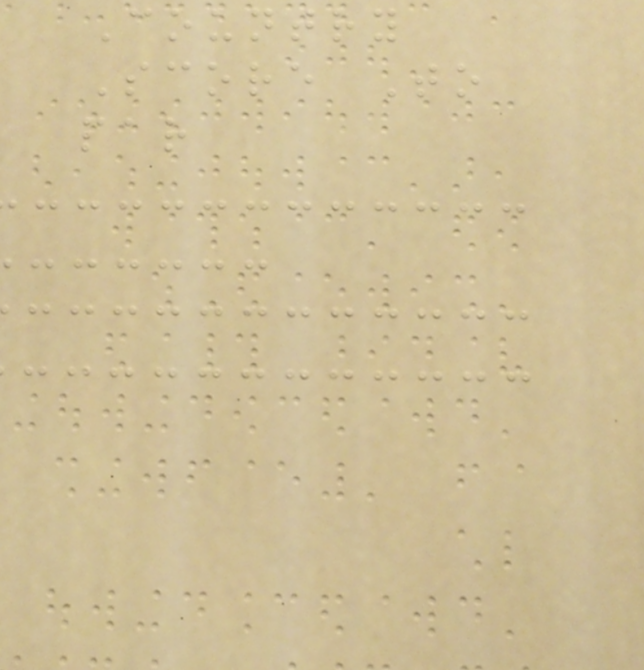Country
Score To
par
